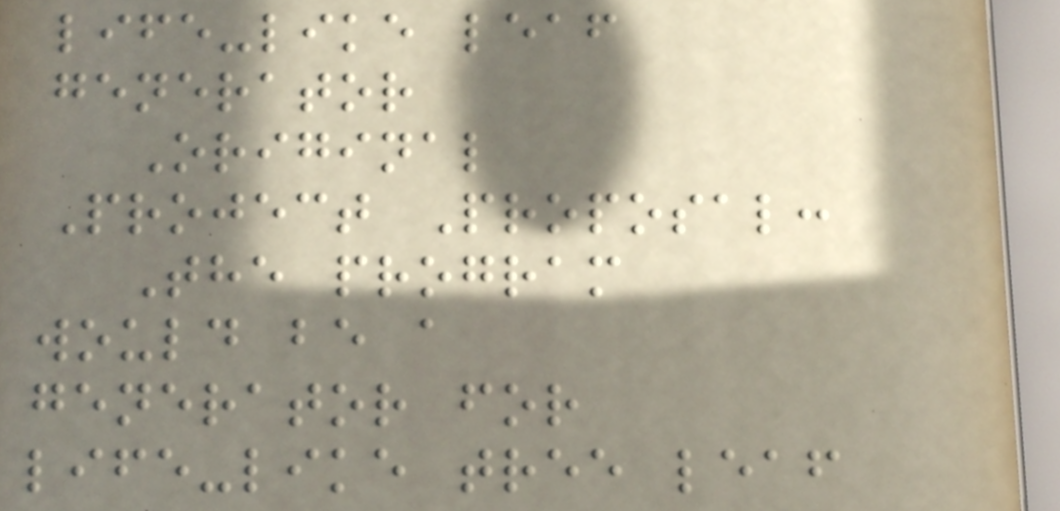life-like leaf
generator
Original
Project Proposal:
The program
would be a
generator for
life-like tree leaf
